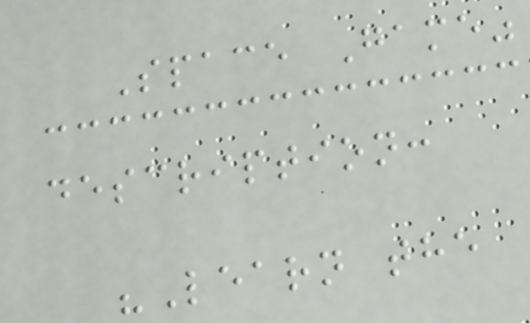Space Game"
description:
"Learn the
